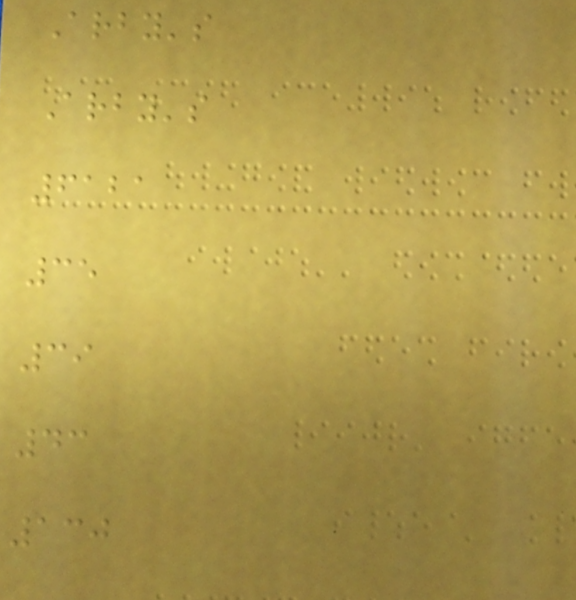Arby's
Arby's
6121
35
39
43
130
